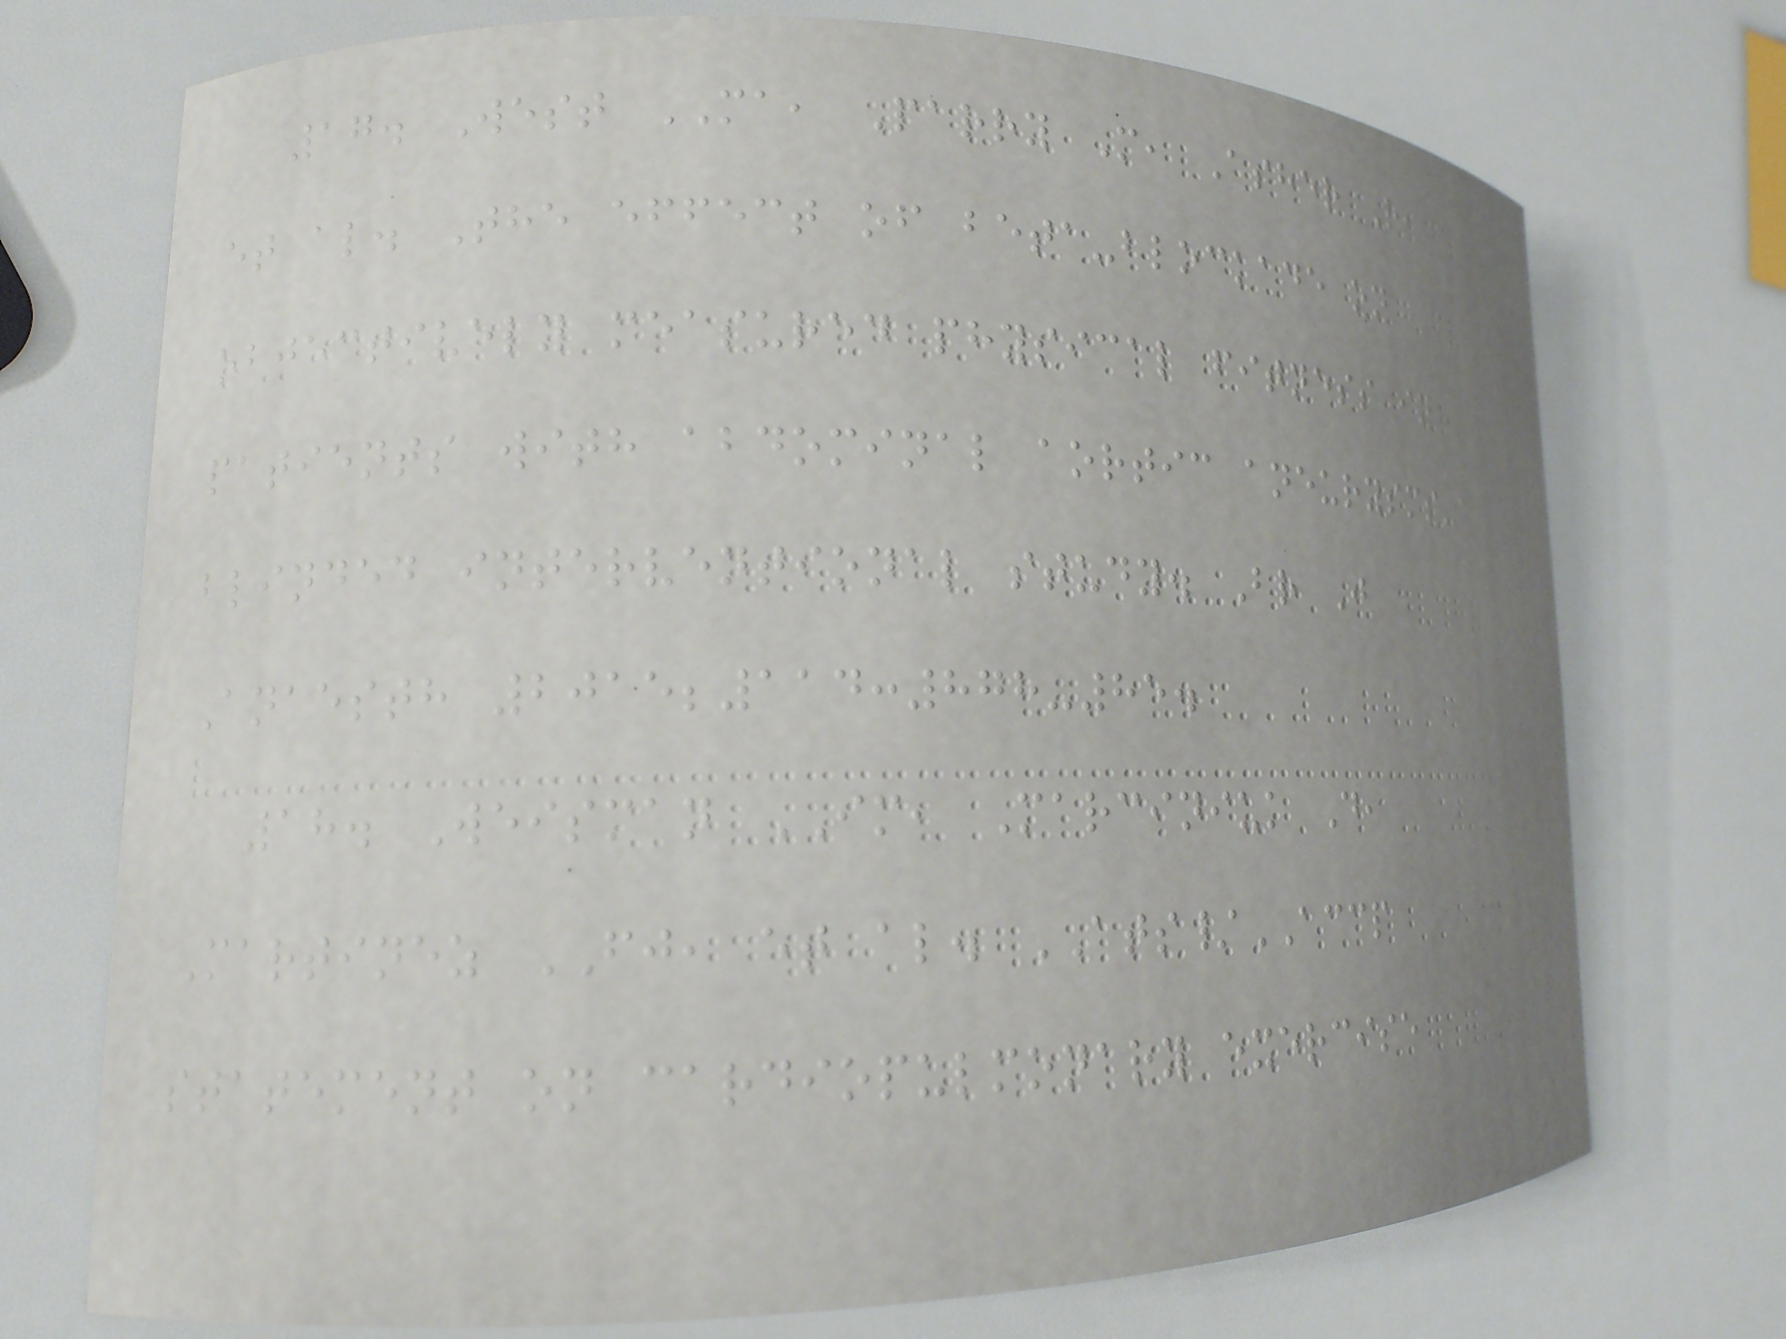17. West MA, Parry M, Asher R,
et al. The effect of beta-blockade on
objectively measured physical fitness in
patients with abdominal aortic aneurysms-a
blinded interventional study. Br J
Anaesth 2015;114:878-85.
18. Weisman IM, Marciniuk D,
Martinez FJ, et al. ATS/ACCP
statement on cardiopulmonary exercise
